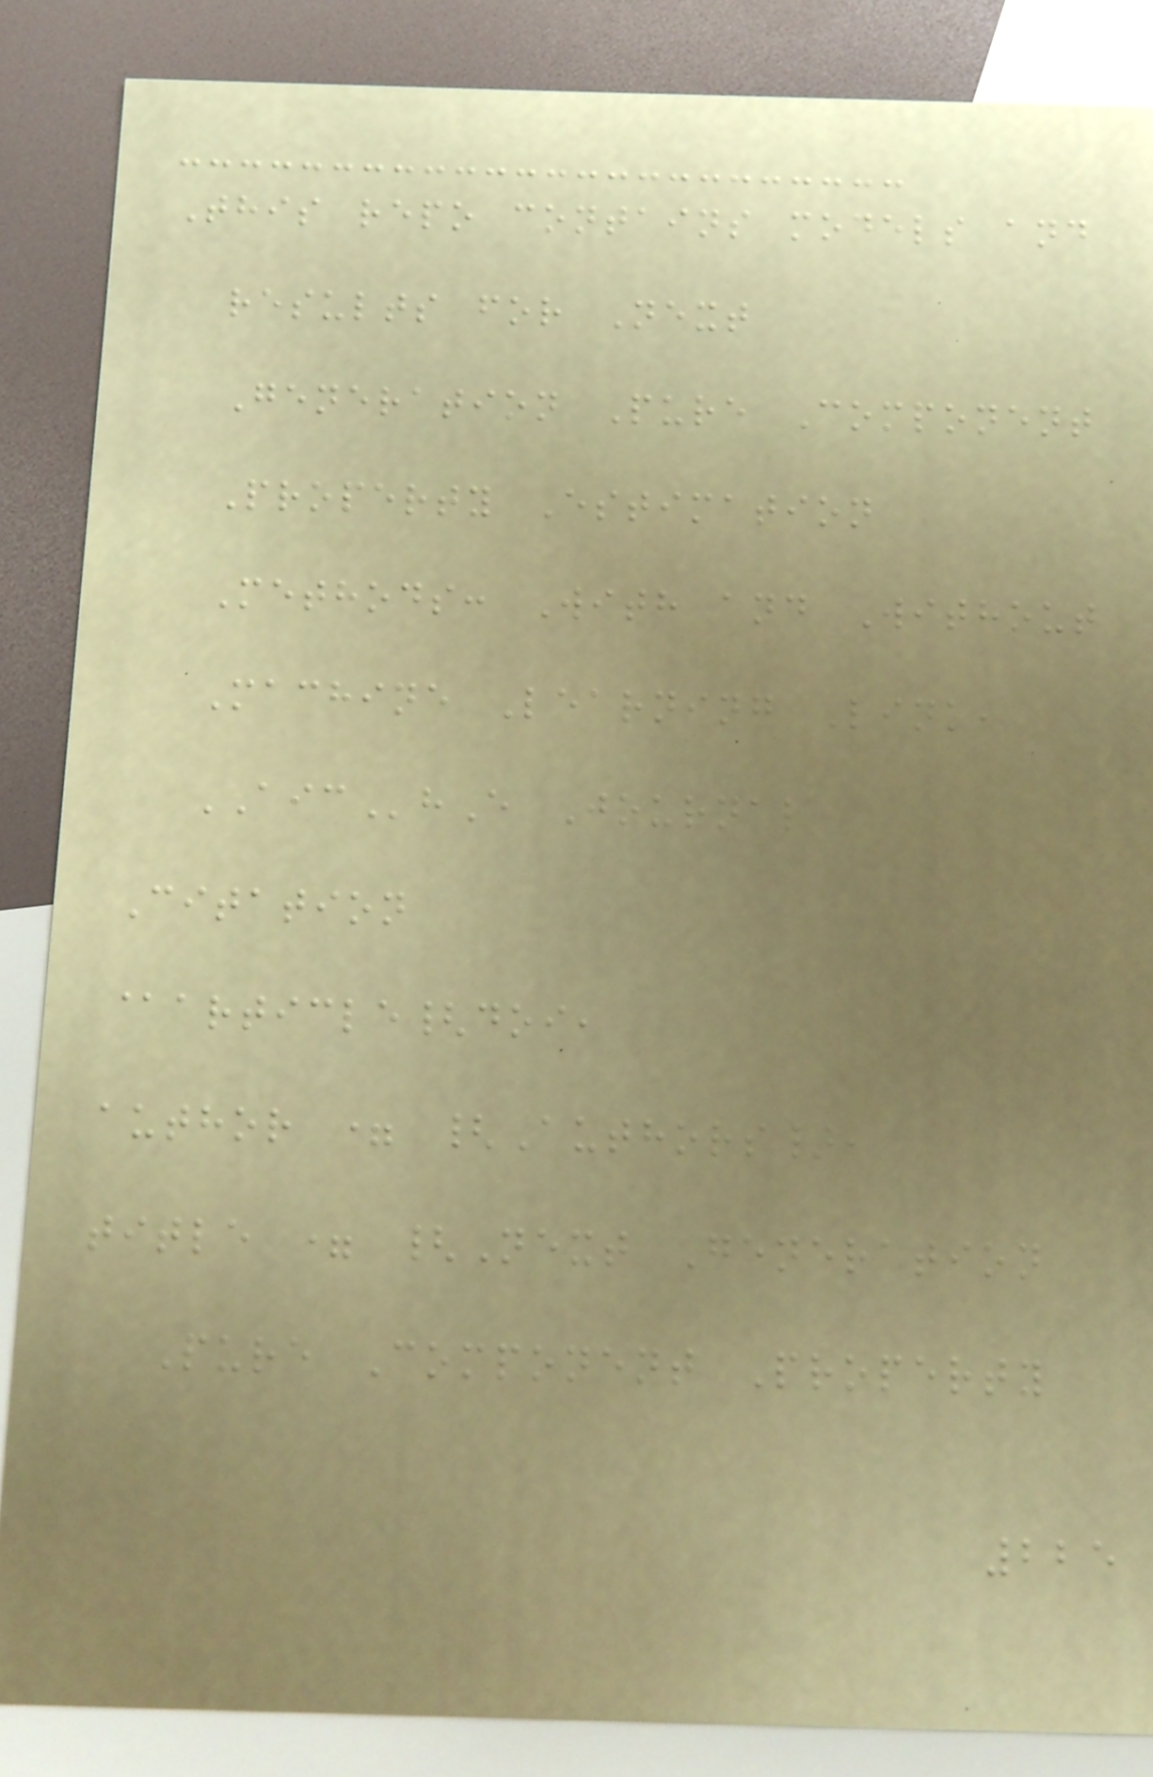This repo contains models and
results for Next
Generation Pure Component
Property Estimation
Methods: With and Without
Machine Learning Link,
AIChE Journal
Citation
@article{doi,
author = {Authors},
title = {Next Generation
Pure Component Property
225
